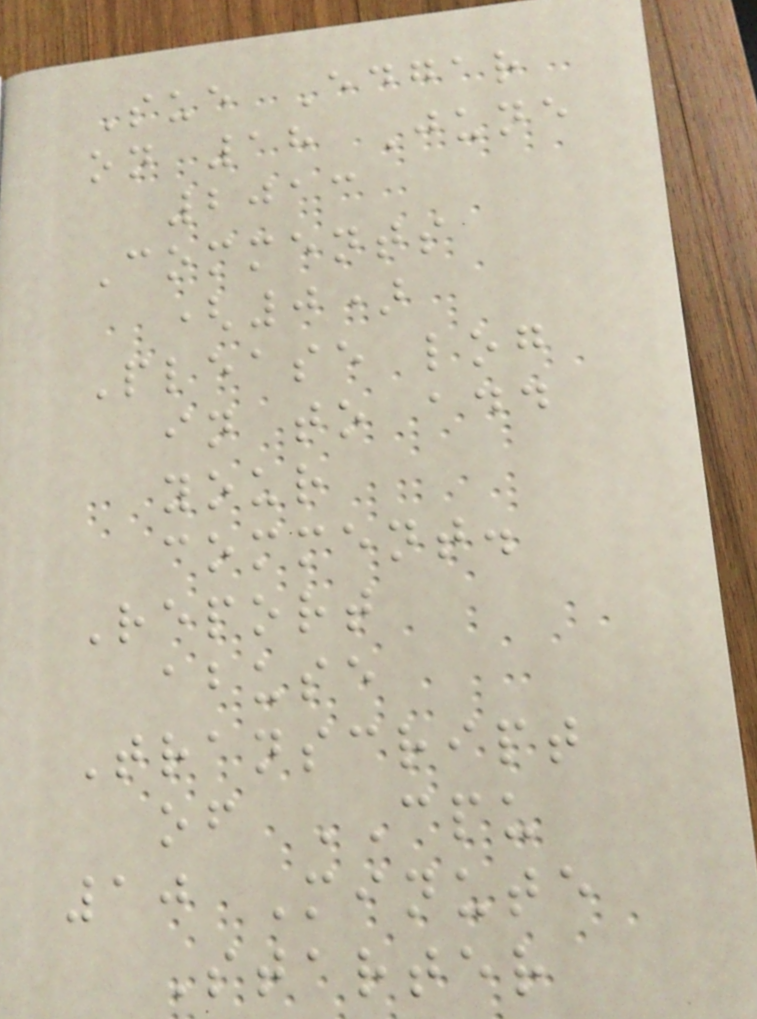Sue Edgar
on 18 June
2013
Comments
(0)
Please log
in to add
your
comment.
Report
abuse
Transcript
of CPU
10 Minute
Starter
